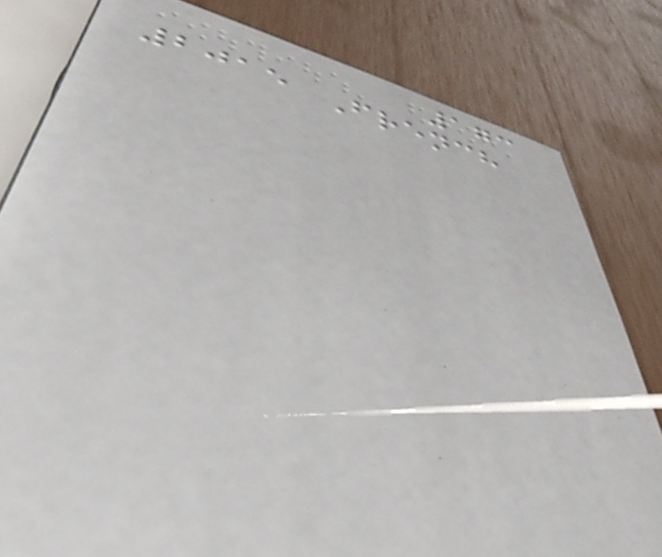173
2015 French
